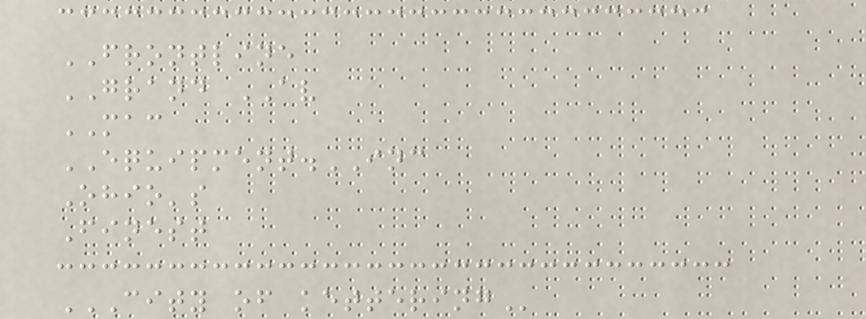FRONTLINE
GRAND AV
MAC
EQUIPMENT.INC
Ohio's
Finest
CITY OF KETTERING
